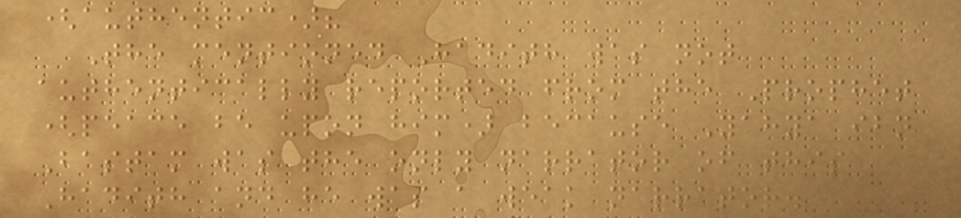(authentic)?
The mentioned Hadith was not
authentically reported from the Prophet
(peace be upon him) because Yahya ibn
Bastam was the only narrator of this
Hadith and he was a weak narrator.
